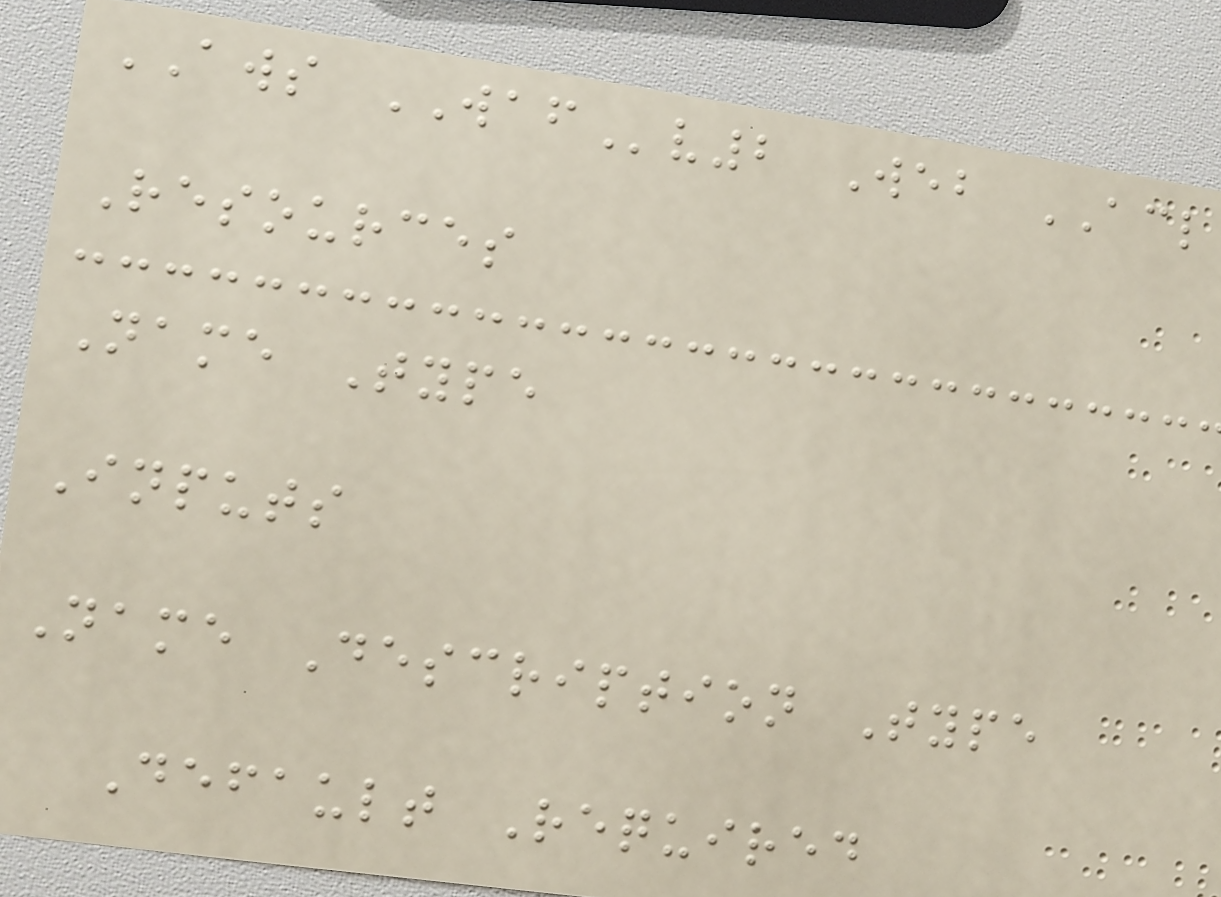AWS WAFv2 Web ACL
Resources
Name Type
Inputs
Name Description Type
Default Required
